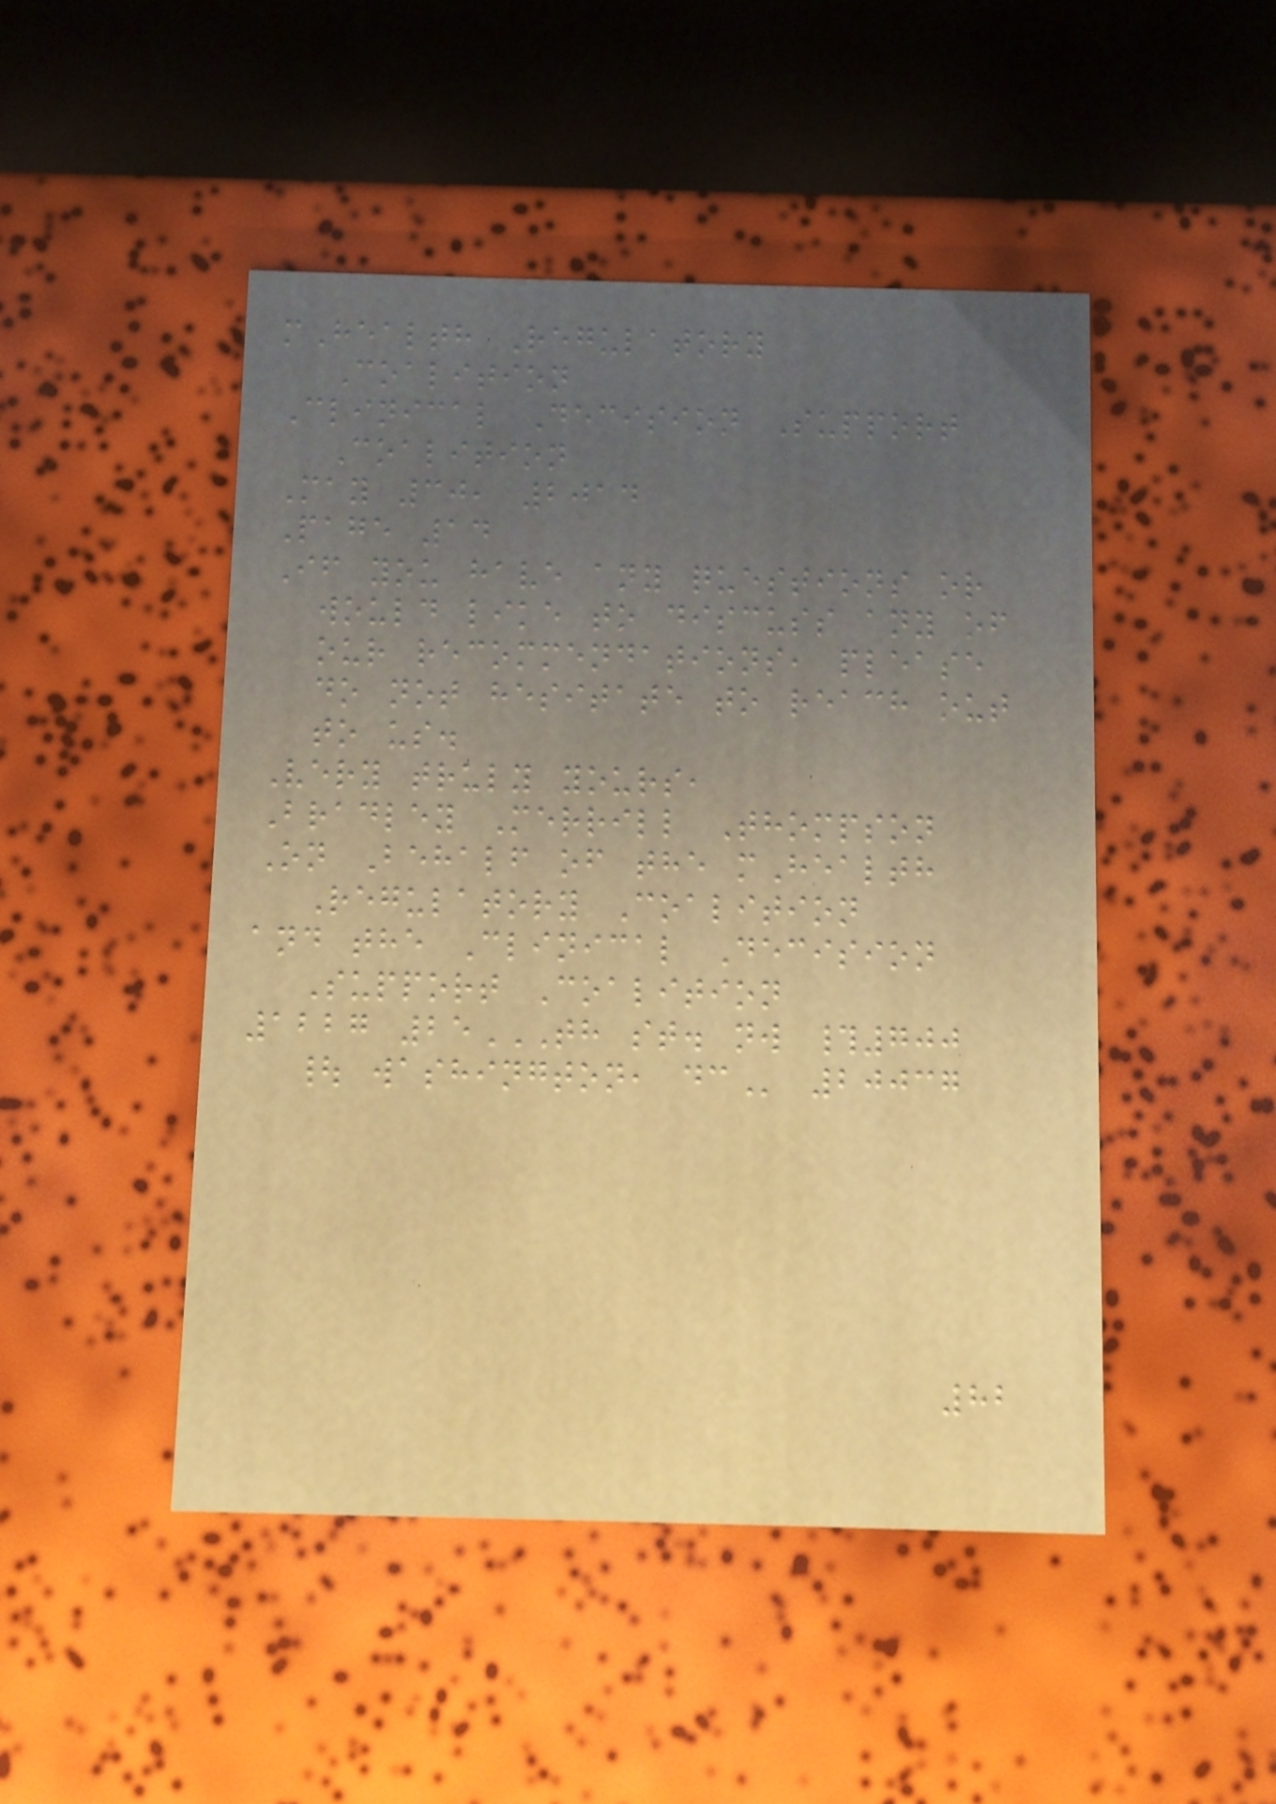mHealth Regulatory
Coalition
Clinical Decision Support
Coalition
May 30, 2014
Page 14
If you have any questions or
would like to discuss any of
our recommendations, please
do not hesitate to reach out
to us.
Very truly yours,
Bradley Merrill Thompson
On Behalf of the mHealth
Regulatory Coalition
and the Clinical Decision
Support Coalition
1227 25TH ST. NW #700
| WASHINGTON, DC 20037
82
